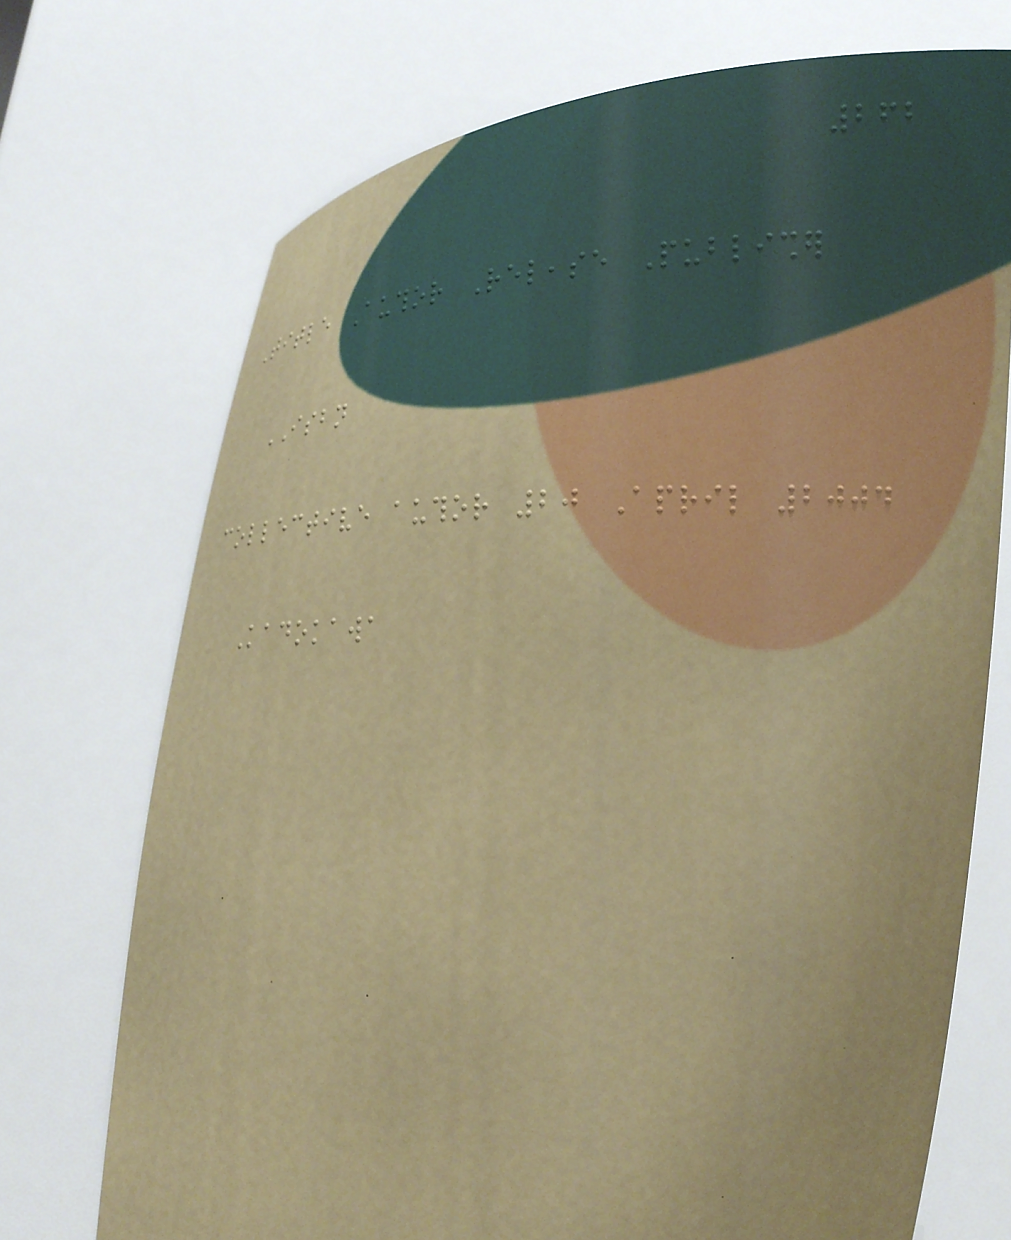262
Title Author Release Publisher
ISBN
collective author 20 April 2004
Kadokawa
